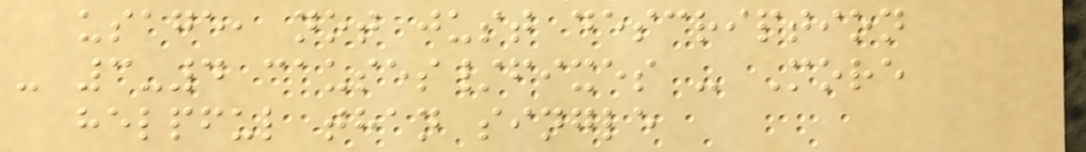usage, not just description
- 3-4 causes/fixes - More
helpful than single
